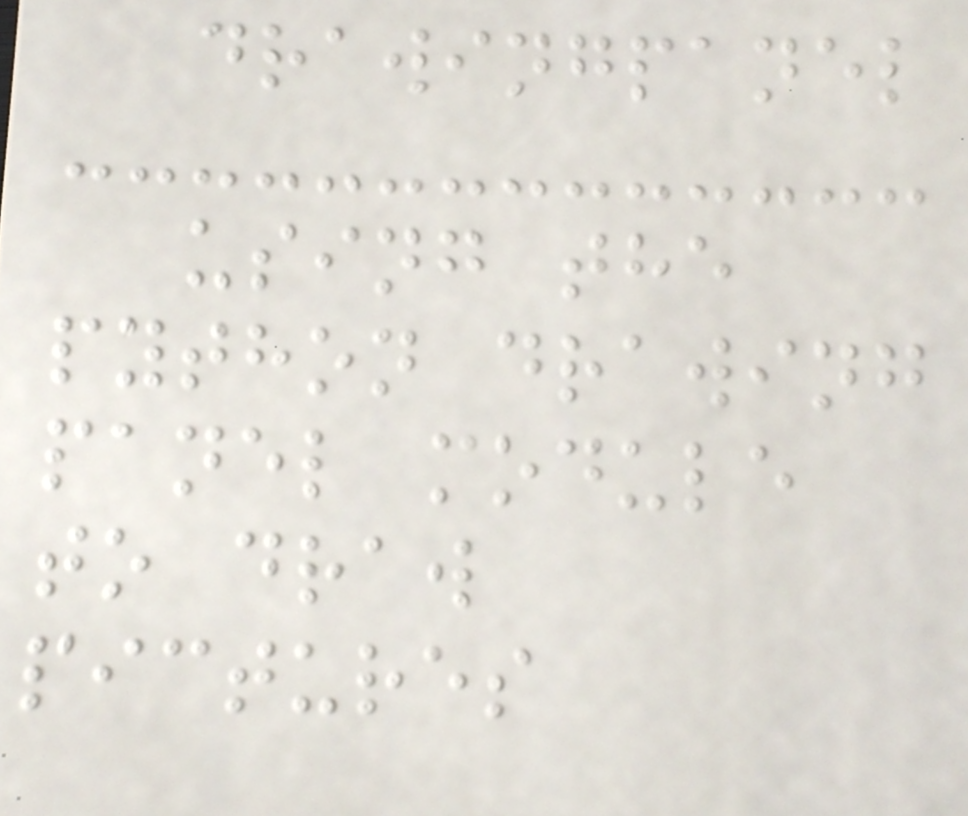drawingpanel
using the
python drawing
panel module
to draw
pictures
